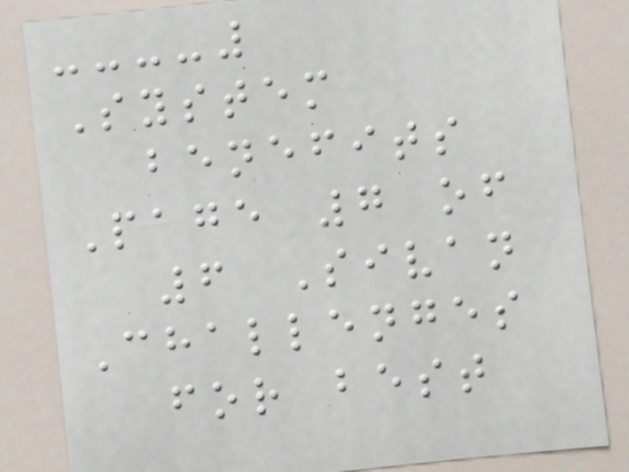System
benefits
Page 7 of
6 Sivan
Challenges
for best
